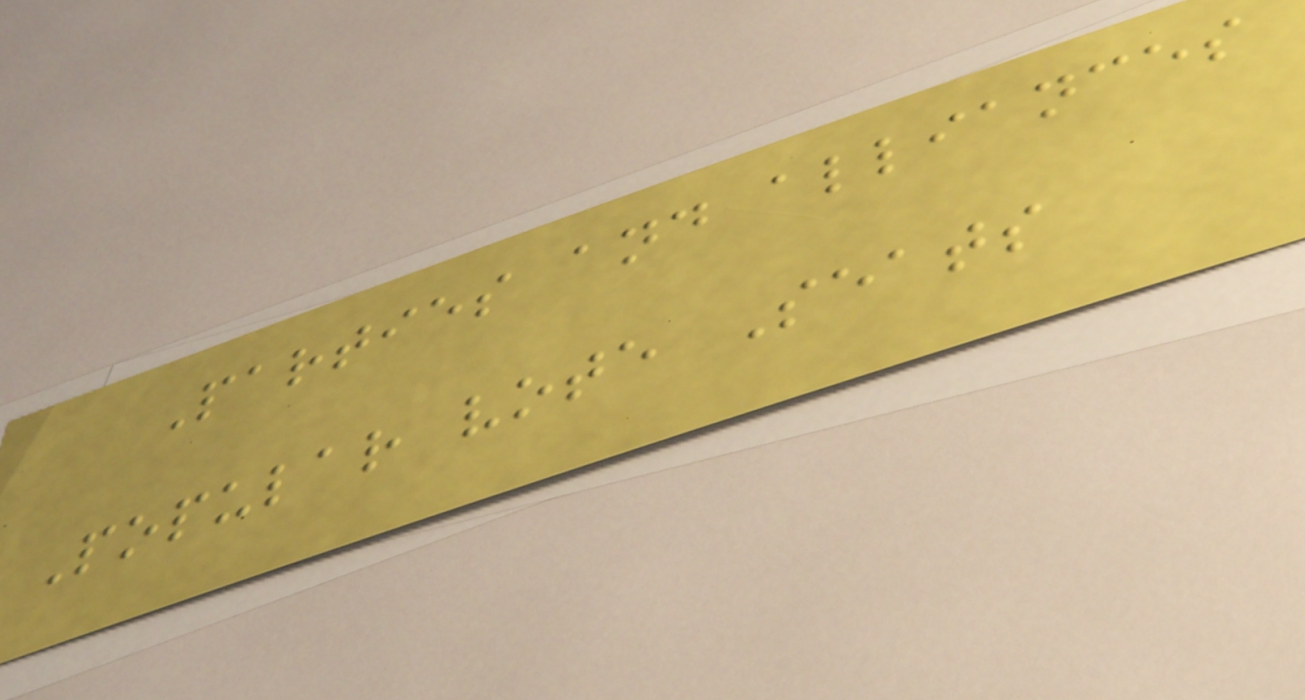Parties and alliances
Popular vote Seats
